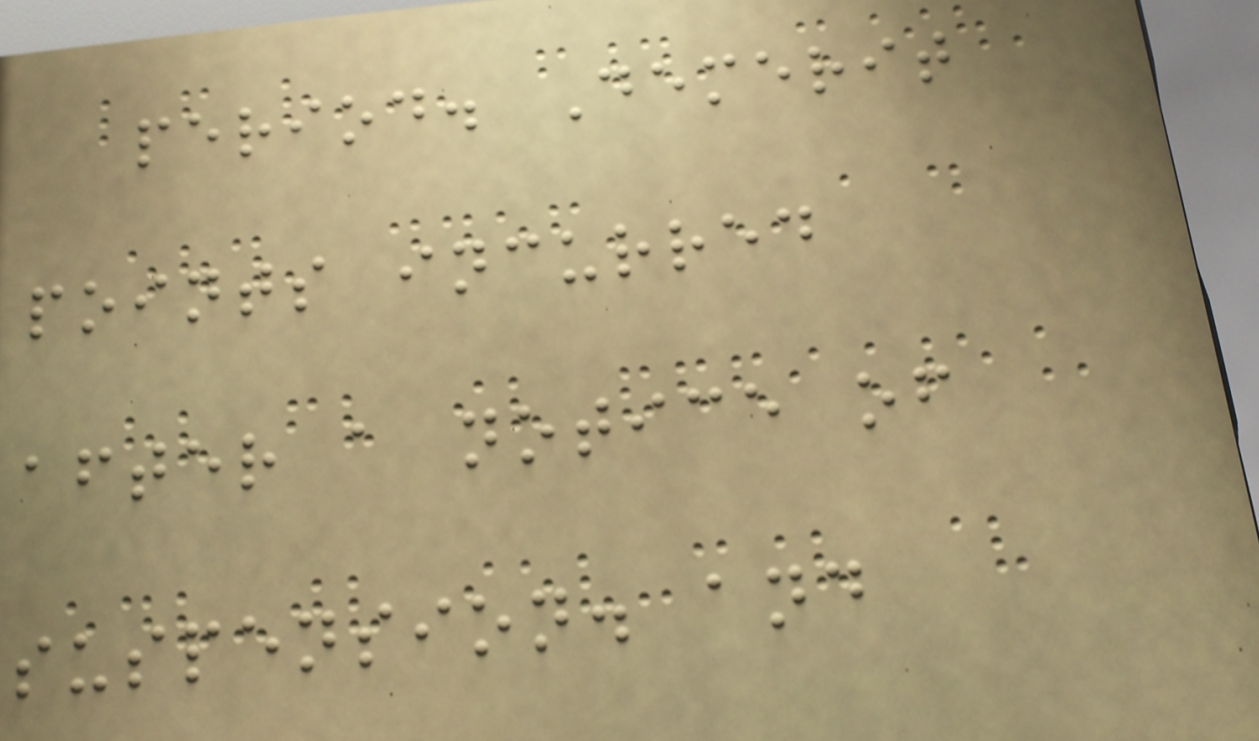period. Demerit
points incurred
after a notice of
suspension. and
